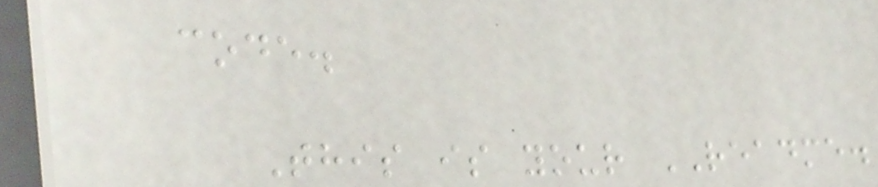code.
This is your README.
